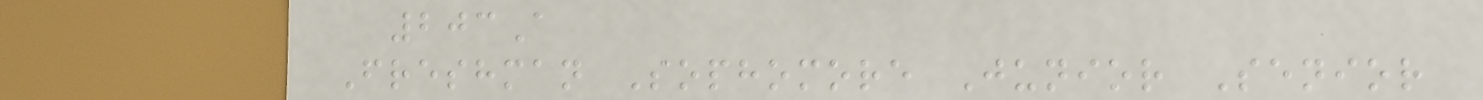203A
Freshman Sophomore Junior Senior
